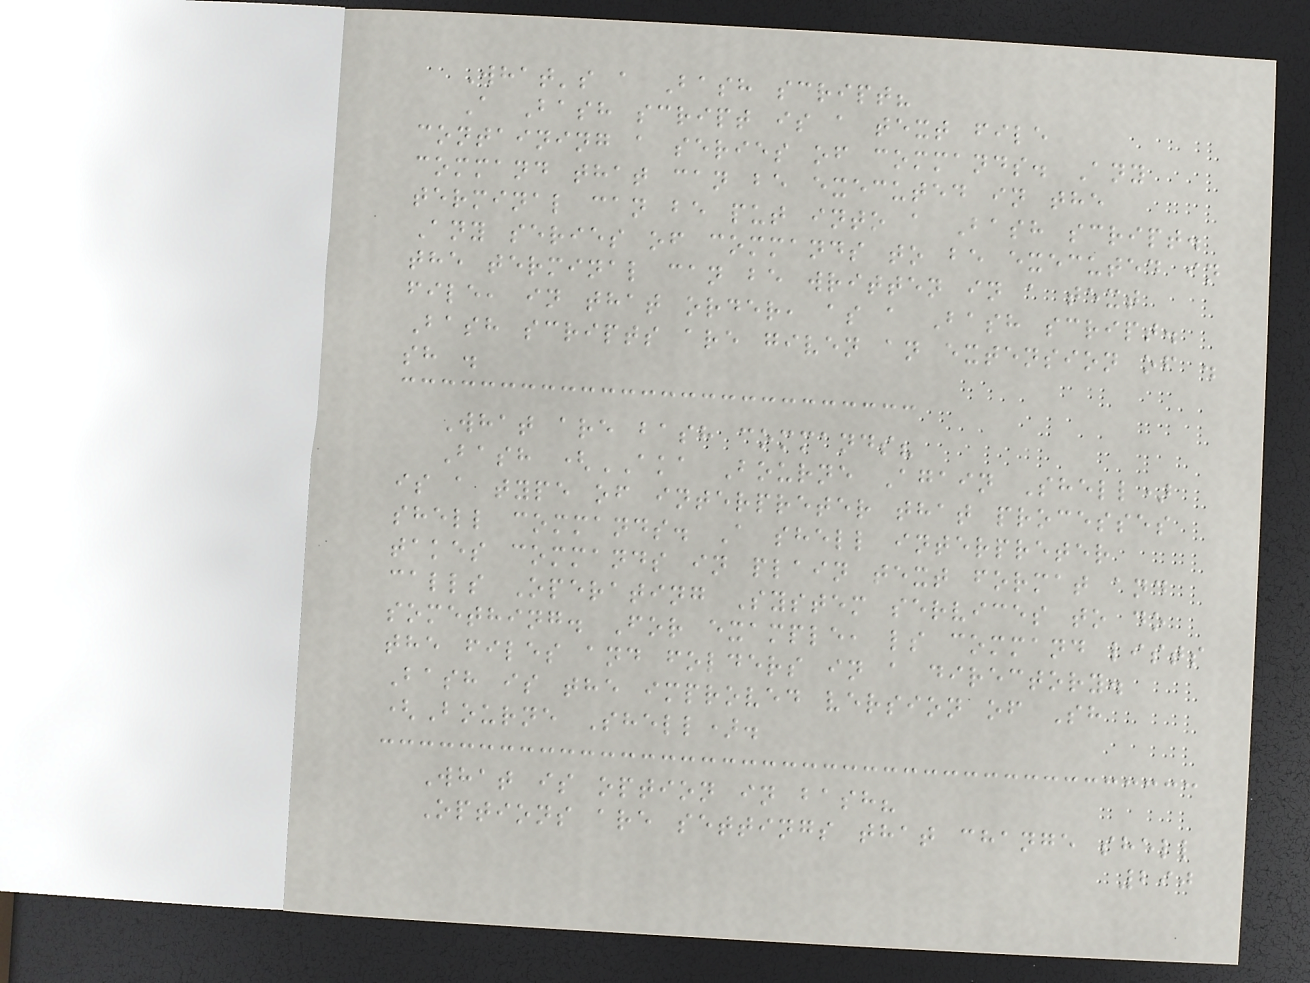What's a Bash script?
A Bash script is a text file
containing a series of commands. Any
command that can be executed in the
terminal can be put into a Bash script.
Any series of commands to be executed in
the terminal can be written in a text
file, in that order, as a Bash script.
Bash scripts are given an extension of .
sh .
What are bash commands?
Bash (AKA Bourne Again Shell)
is a type of interpreter that processes
shell commands. A shell interpreter
takes commands in plain text format and
calls Operating System services to do
something. For example, ls command lists
the files and folders in a directory.
Bash is the improved version of Sh
(Bourne Shell).
What is option in bash?
Options are settings that change shell
290
